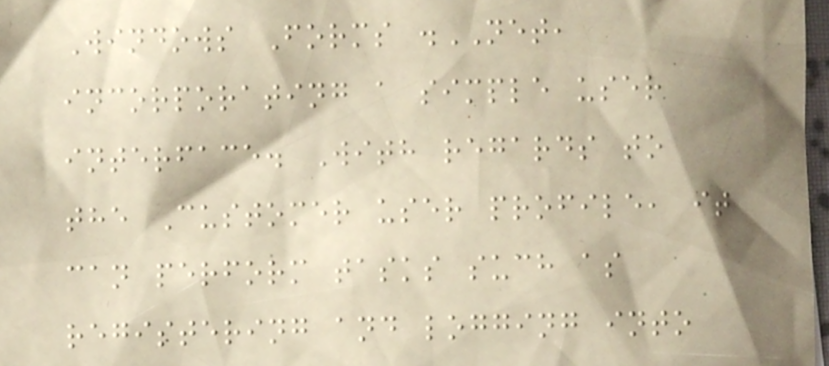Windows Forms .NET,
incorporating a simple user
interface. With regards to
the Customer user profile, it
can perform tasks such as
registering and logging into
